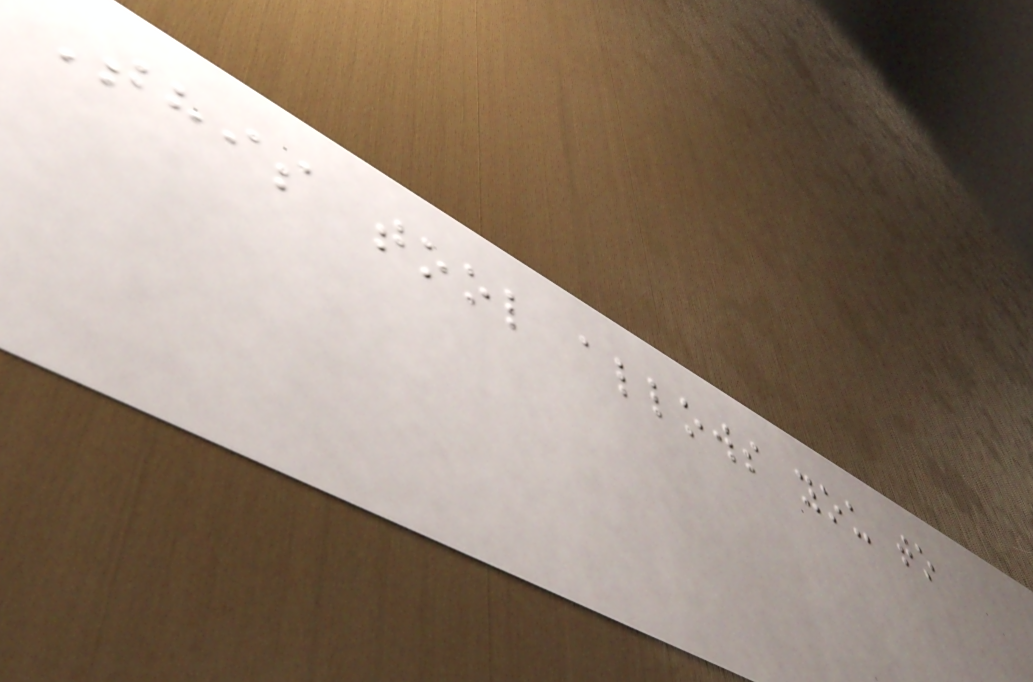This tool allows you to
